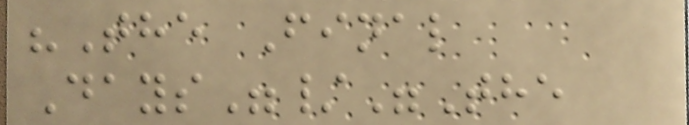"The Final
Days"/"The
